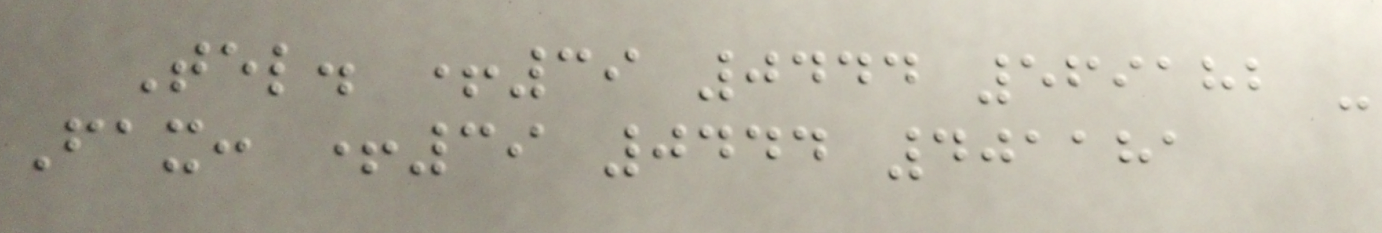Tel. +39 0444 569182 -
Fax: +39 0444 401181
